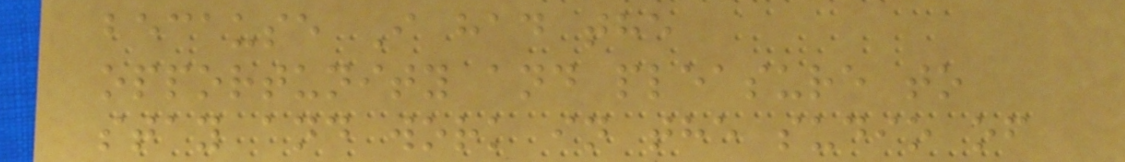because I had the
opportunity and pleasure to
stay and work in the sudio of
